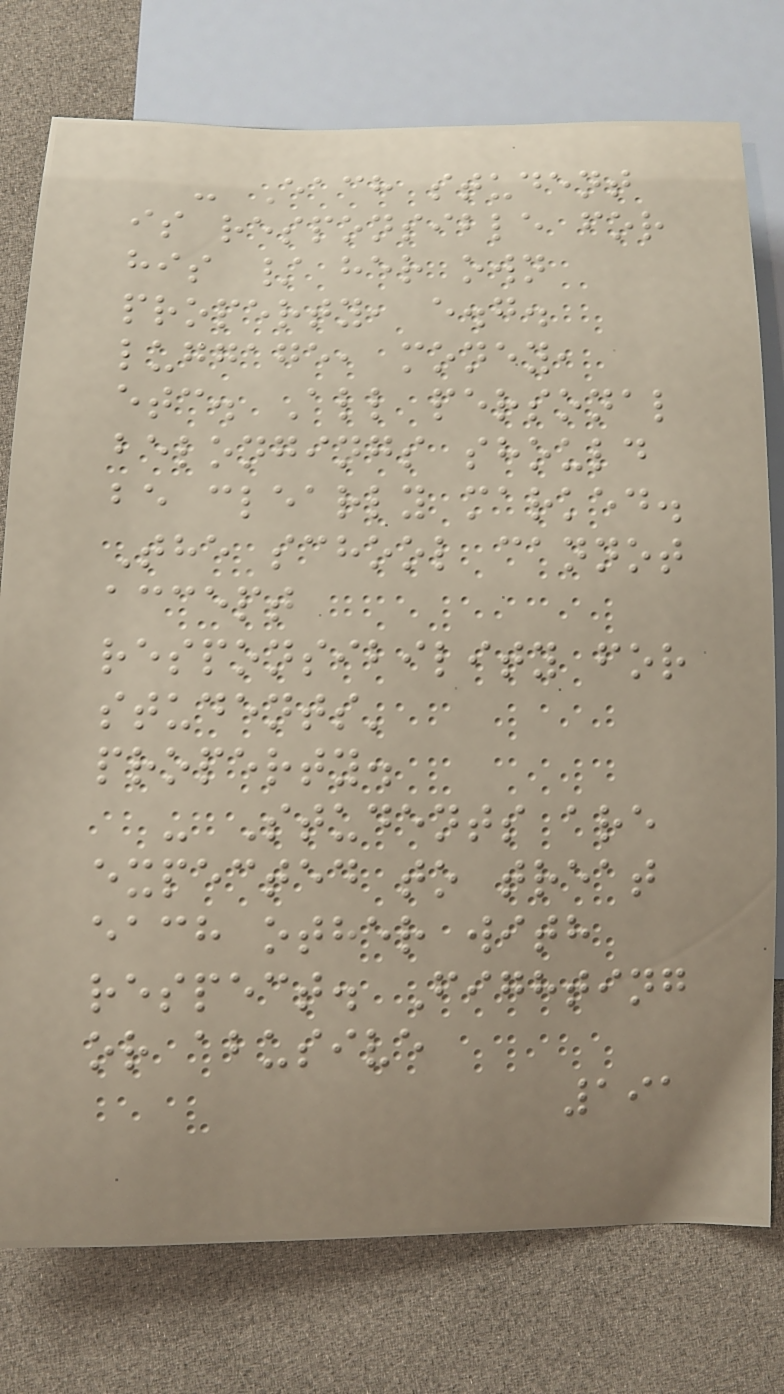- Each student
is responsible for
his / her own
property, e.g.
luggage, money,
etc. All personal
belongings should
be clearly marked.
The school cannot
accept
responsibility for
students'
property.
- Students are
expected to treat
each other with
respect. Fighting
or abusive
191
